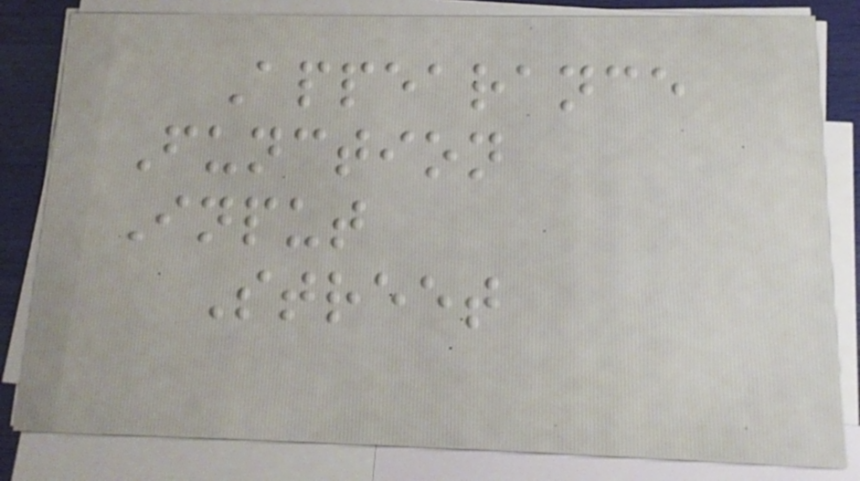Appearance
Function
Input
Street
